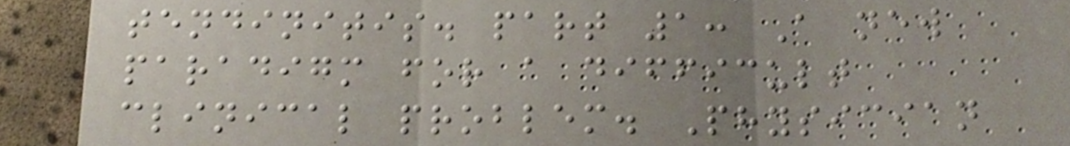tendinitis. part 1: A new
paradigm for a difficult
clinical problem. Physician
